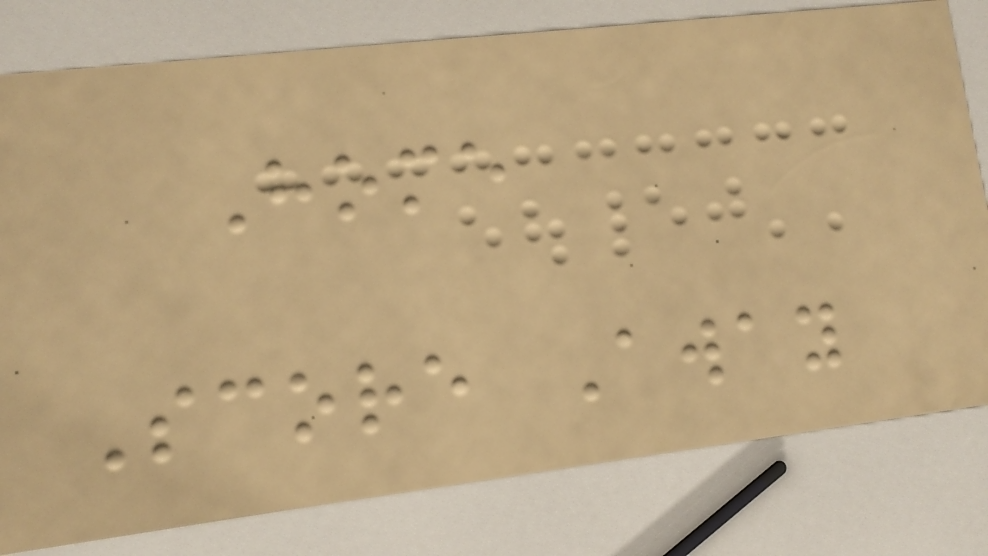Home
Score Away
